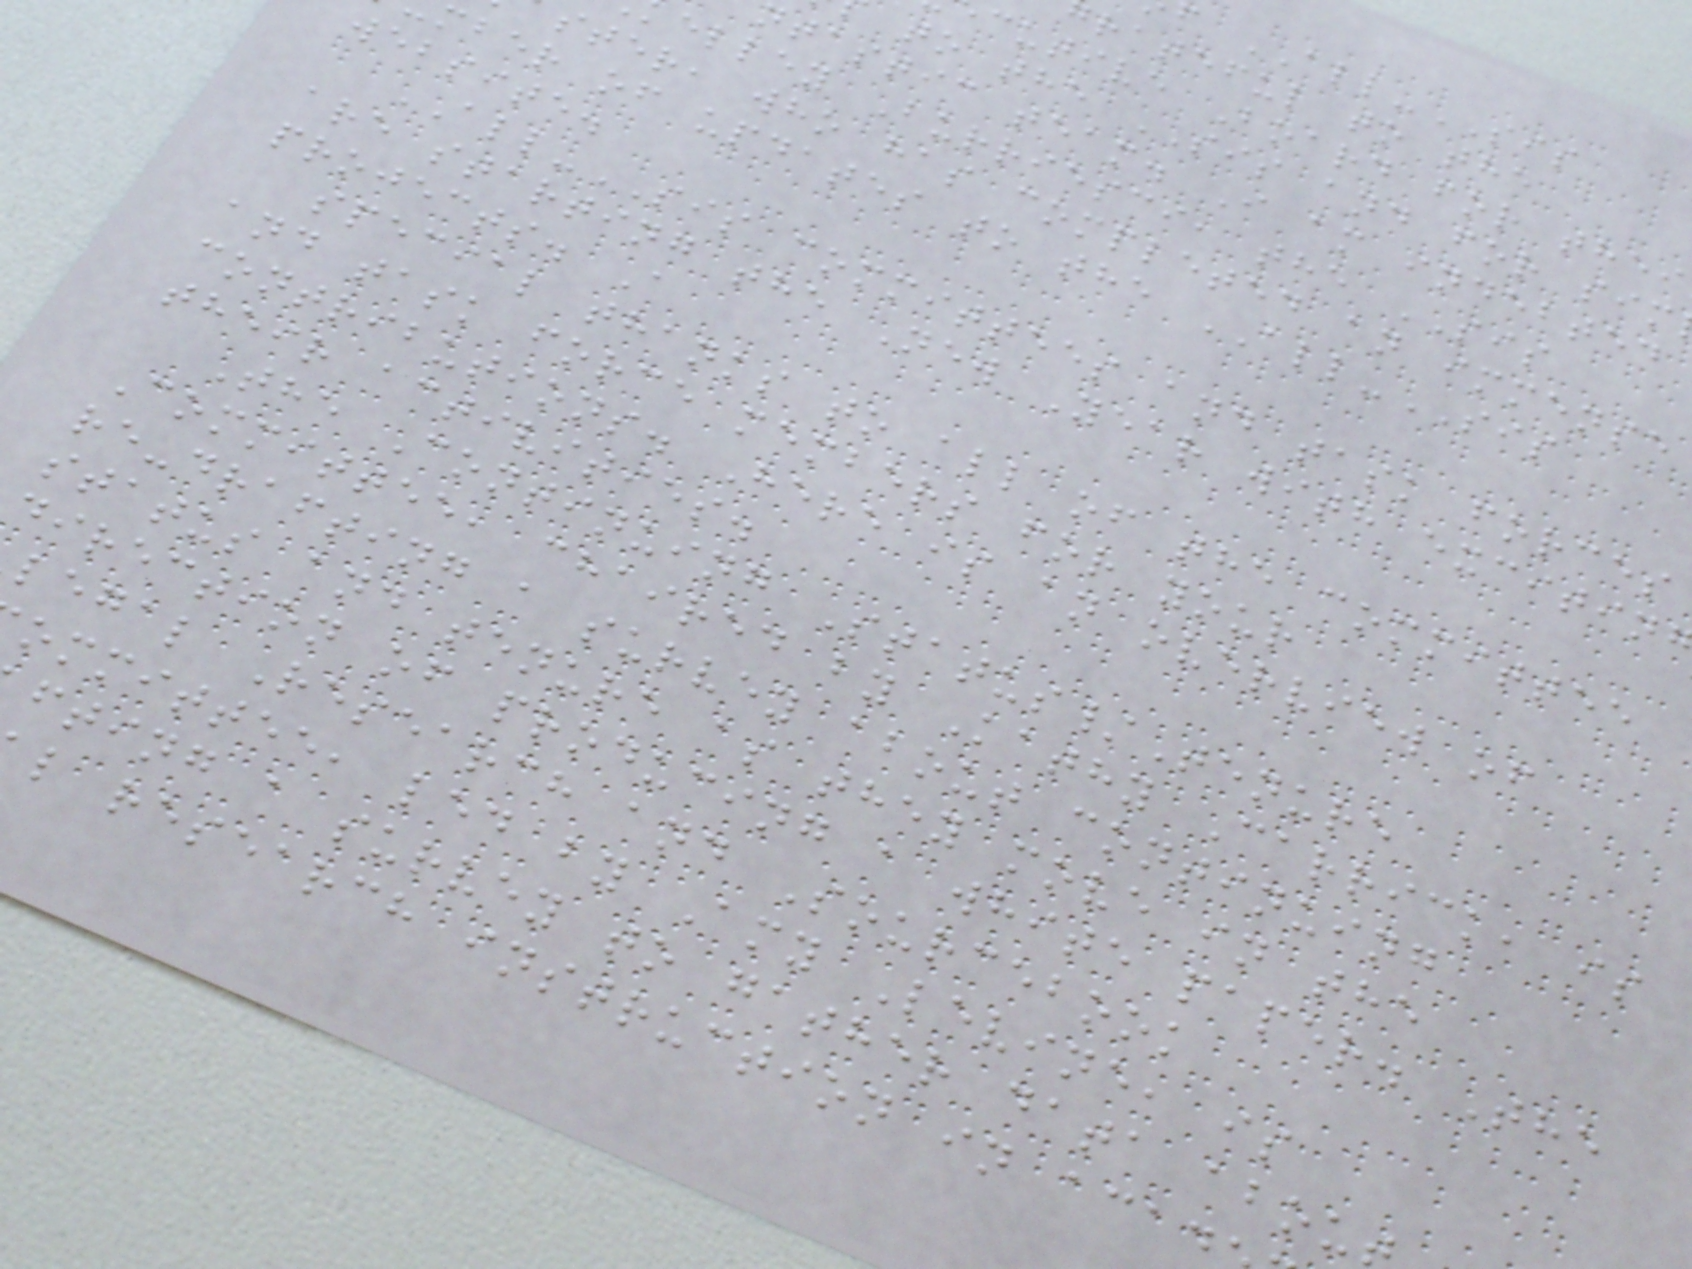f ALL-SIS
rateful to the
cutive Board for thei
to the SIS and for sim
ntastic team. I am indebted
elley Burriesci, the SIS
ster, who has completed an immense
mber of updates to the ALL-SIS
website.
ALL-SIS committees and task forces
are starting the New Year with excitin
projects. A
special thanks to all of the committee
and task force members for your
contributions. Here is an overview of
their activities.
The Continuing Status/Tenure
Committee, chaired by Kathy Carrick, is
re-drafting a survey about continuing
status and tenure as they move in the
direction of producing a white paper. The
legal Research and Sourcebook
ommittee, led by Amy Levine, is
fting a survey to gather data abou
l research instruction in acad
